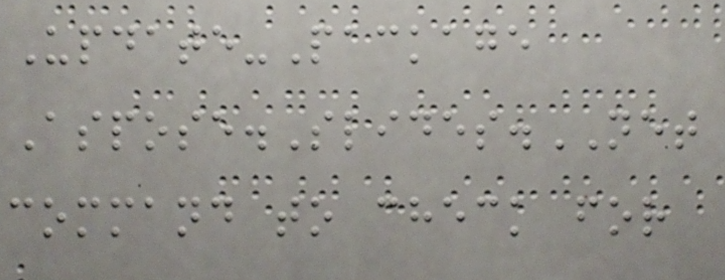Update-Package
Aspose.Slides.NET
command to check for
